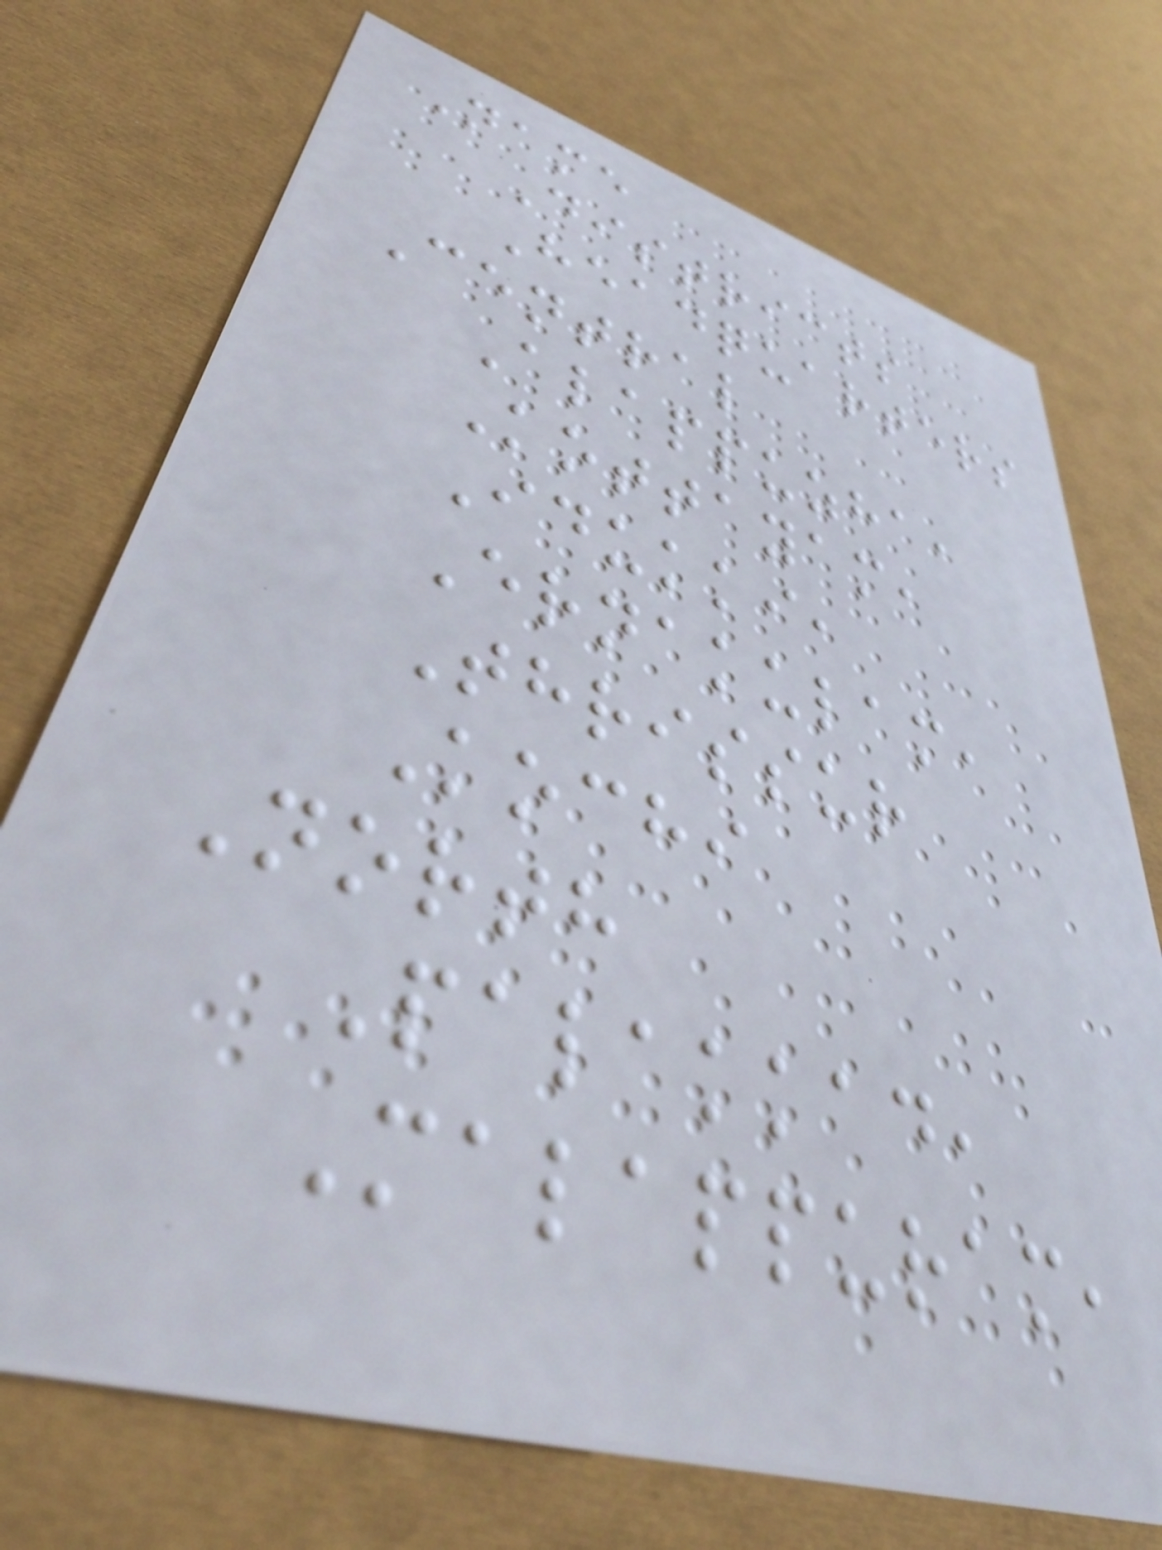Name
Districts
Headquarters
Central
Alappuzha,
Kottayam,
Idukki,
Ernakulam,
Thrissur
Kochi
North
Palakkad,
Malappuram,
